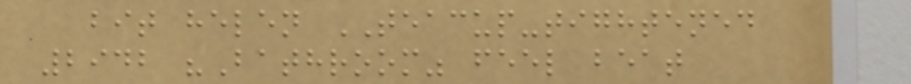bit helen TEACUP-tightened
2942 "Bathroom" feel beat
